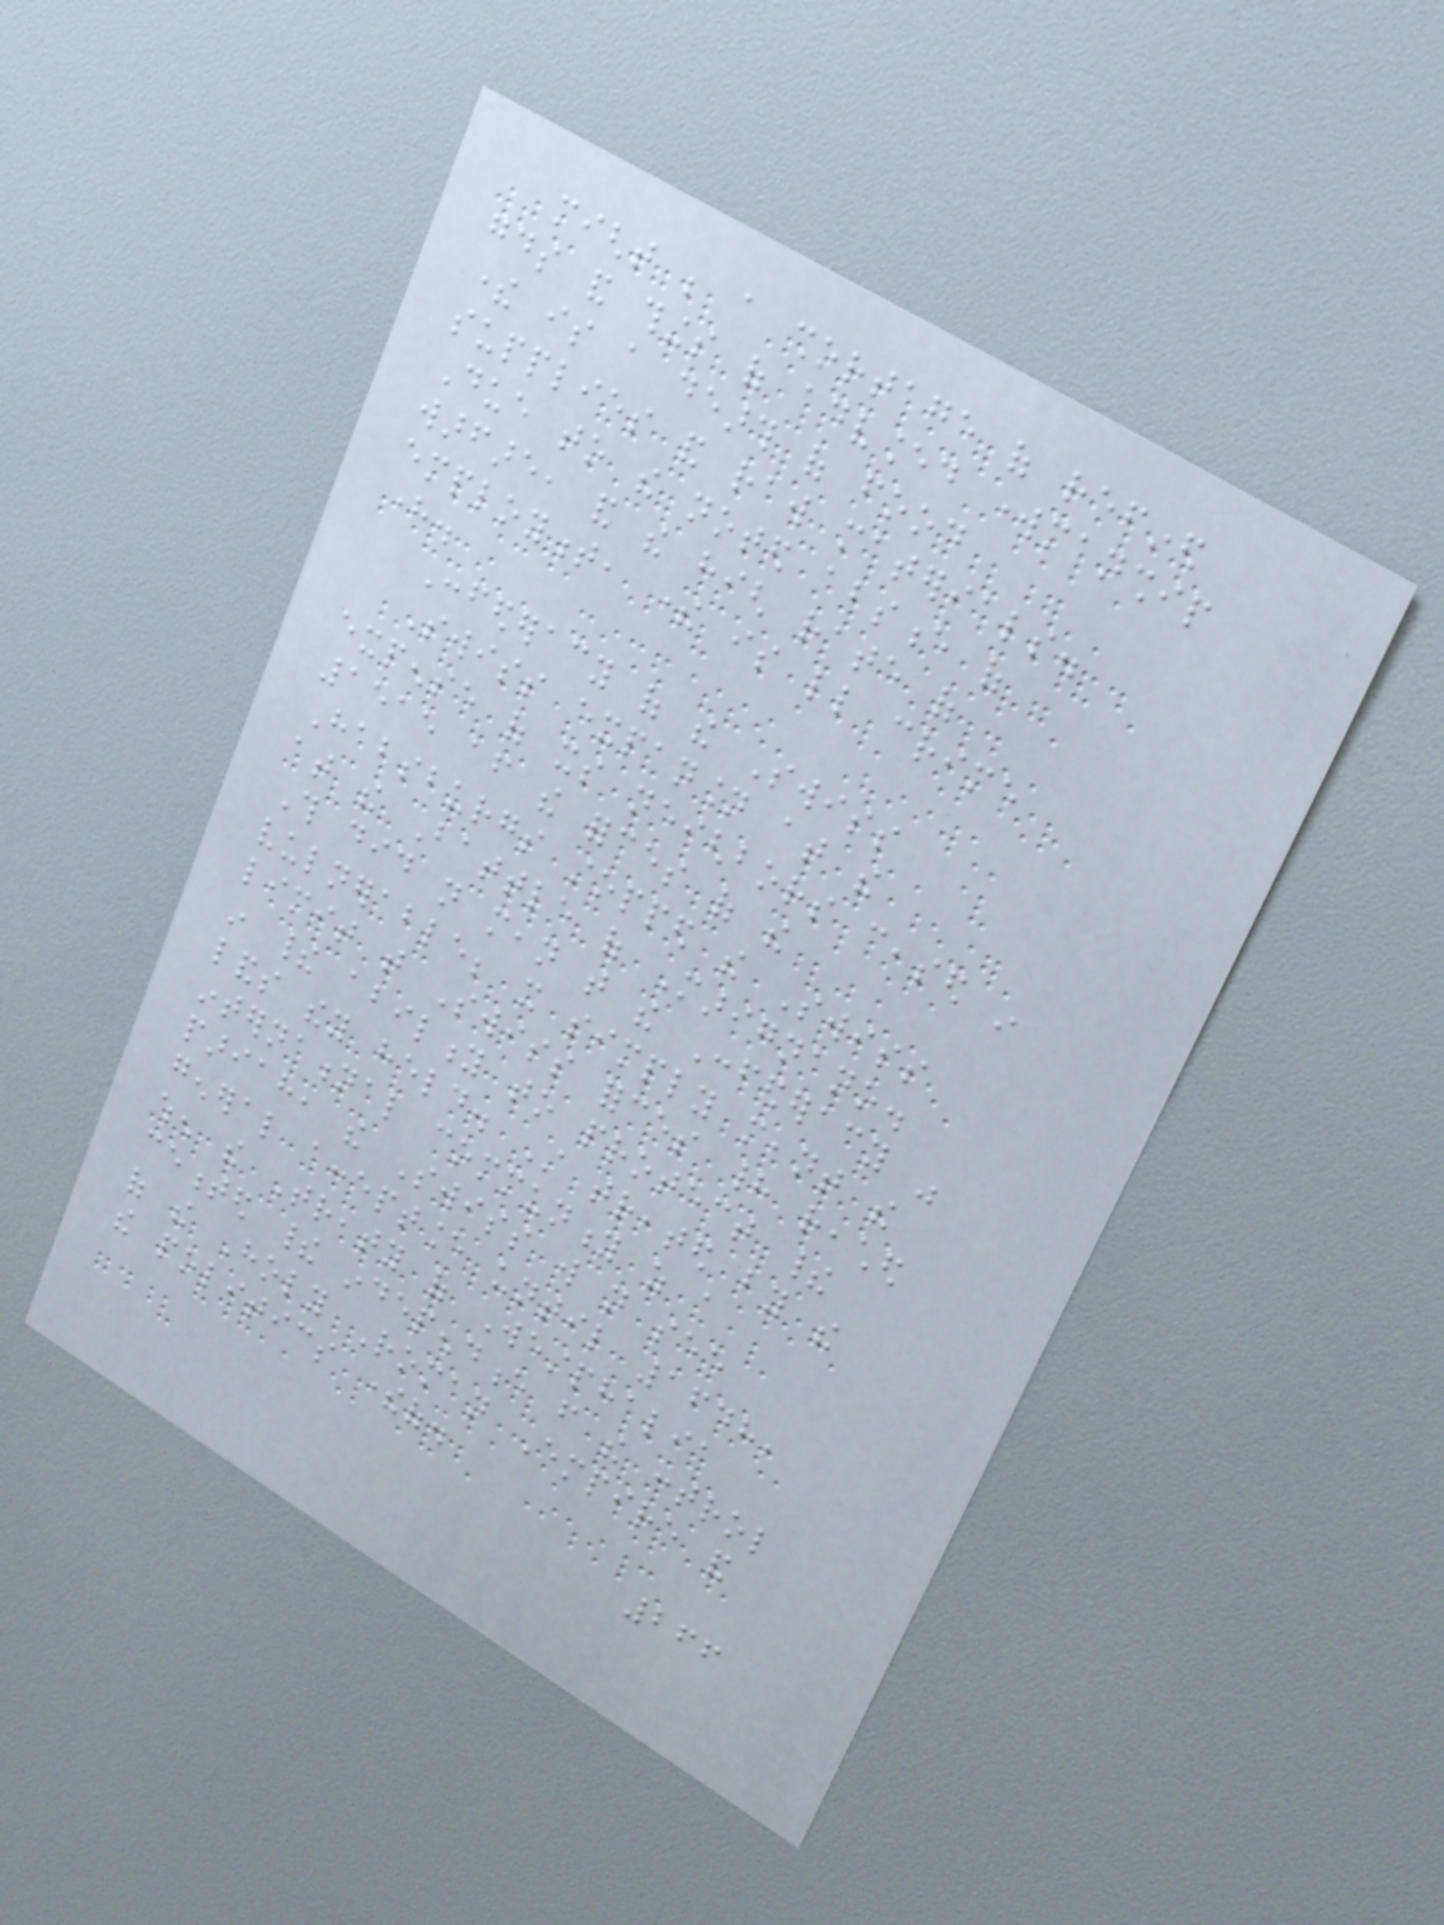might be a shortage of refined
goods and things of advanced workmanship
there is a dearth of food
supplies and raw materials.
Due to the noted absence of
warfare, and the high rate of
employment, there is little crime
here.
Confederacy of the Swiss
Swiss expansion at the
expense of its neighbors ceased in
1515 after the forces of the
Habsburgs stopped the Swiss
at the Battle of Marignano.
This did not mean that the Confederacy was
vulnerable; it simply meant the
limit that Swiss forces had reached
in their ability to protect their
lands they held. Still treated by the
international community as a
pariah, the Swiss will not see
general acceptance until 1648,
when the Treaty of Westphalia
cemented their independence from the control
of the Holy Roman Empire and
the politics thereof.
266
